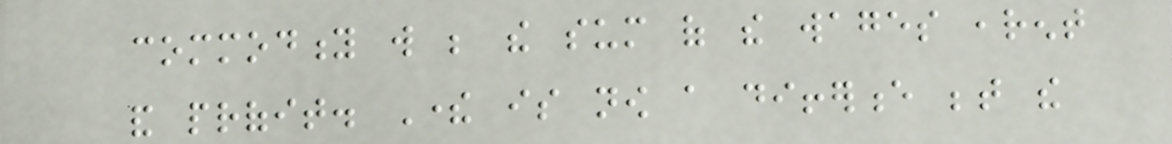commodity will be the sum of the wages ,rent
and profit. There is now a difference between the
